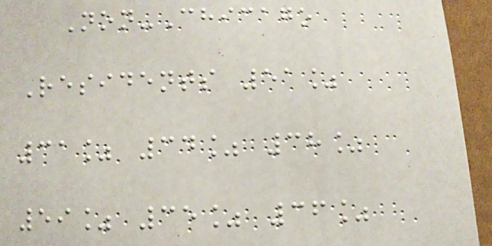Non-Chicago
Residents 51%
31% 34% 38%
59% 35% 36%
